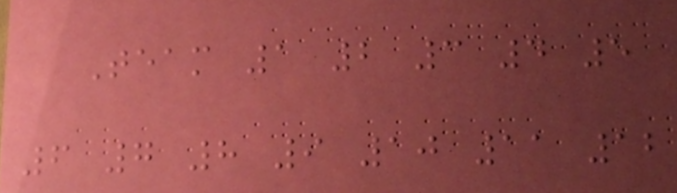Team 1 2 3 4 5
6 7 8 9 10 11 12
